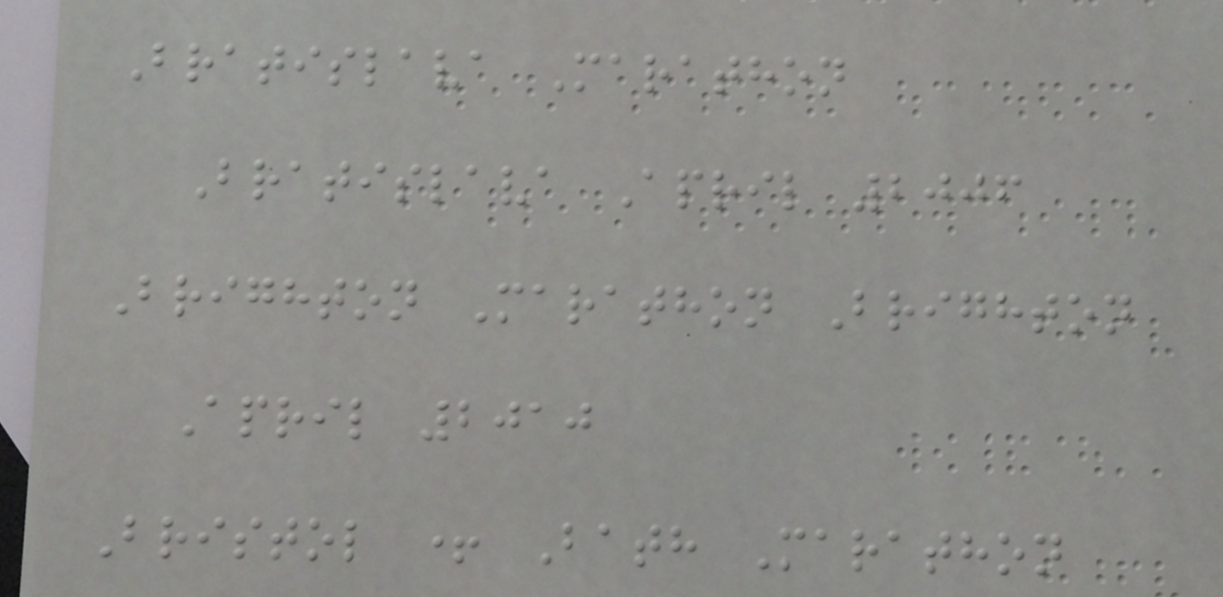Bratislava Marathon
Bratislava April 2006
Brighton Marathon Brighton
April 2010
Bristol + Bath Marathon
